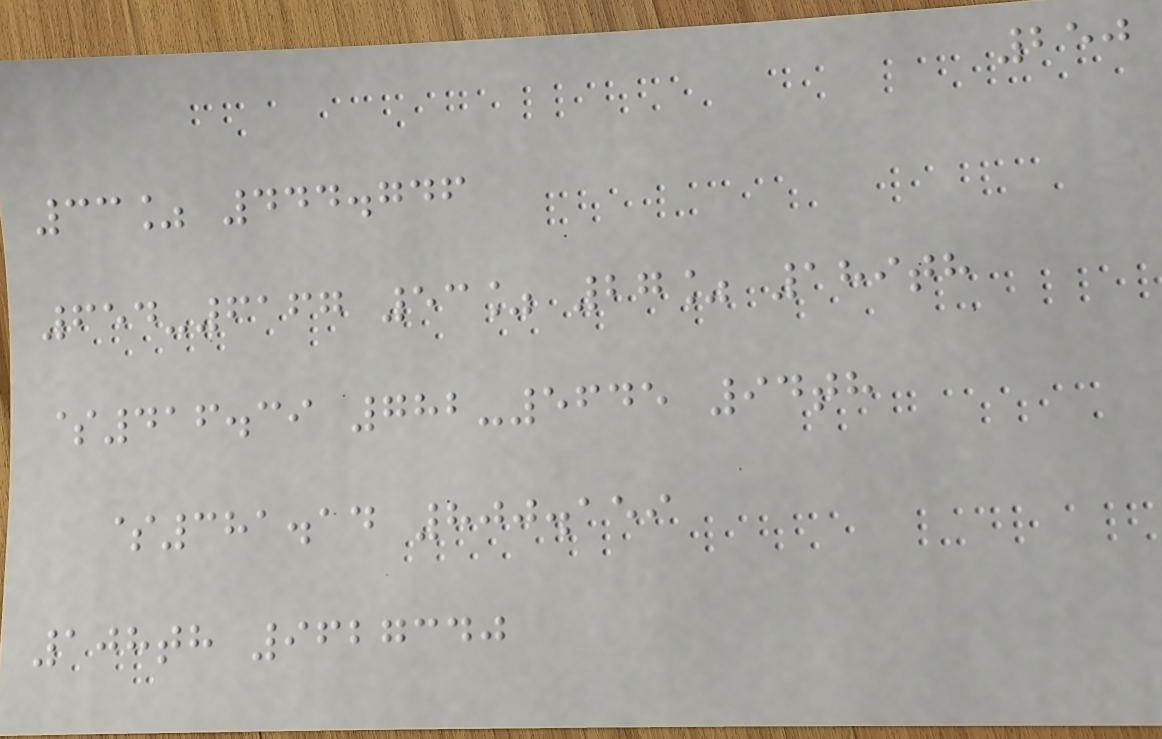250
33% 444.746
654-6167 53% 27% 189th
$416.39 782-5645 94th
$381.14 800.159
108th 9627340
